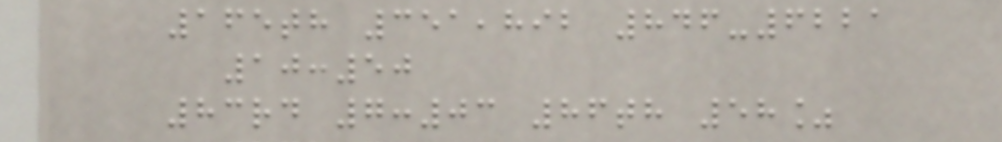165th 351,892 846-6221
10:50
83rd 7:03 86th 58%
